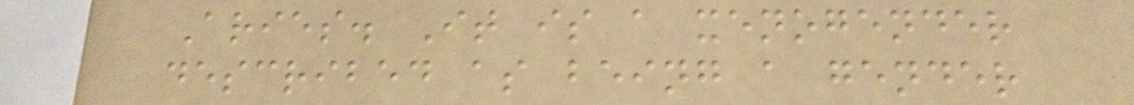Aries. It is a xenogender
described as being a gender
